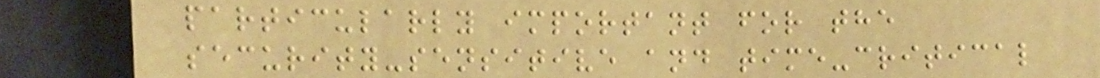particularly important for the
security-sensitive and time-critical
